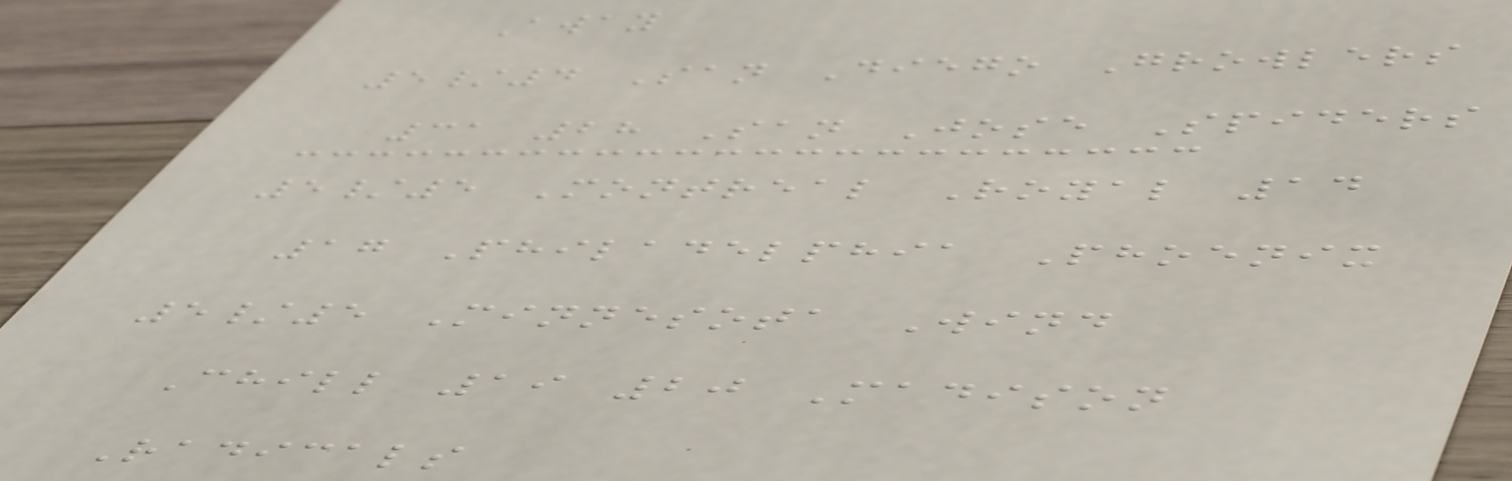Away
5/4 San Diego Growlers
31 28 San Jose Spiders
5/5 Montreal Royal 14
17 Philadelphia Phoenix
5/5 Minnesota Wind
Chill 19 20 Madison
Radicals
